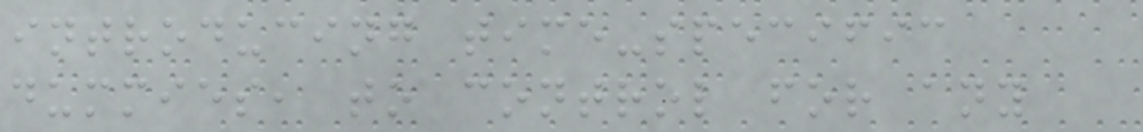introducing time-specific
dummies, to control for any
